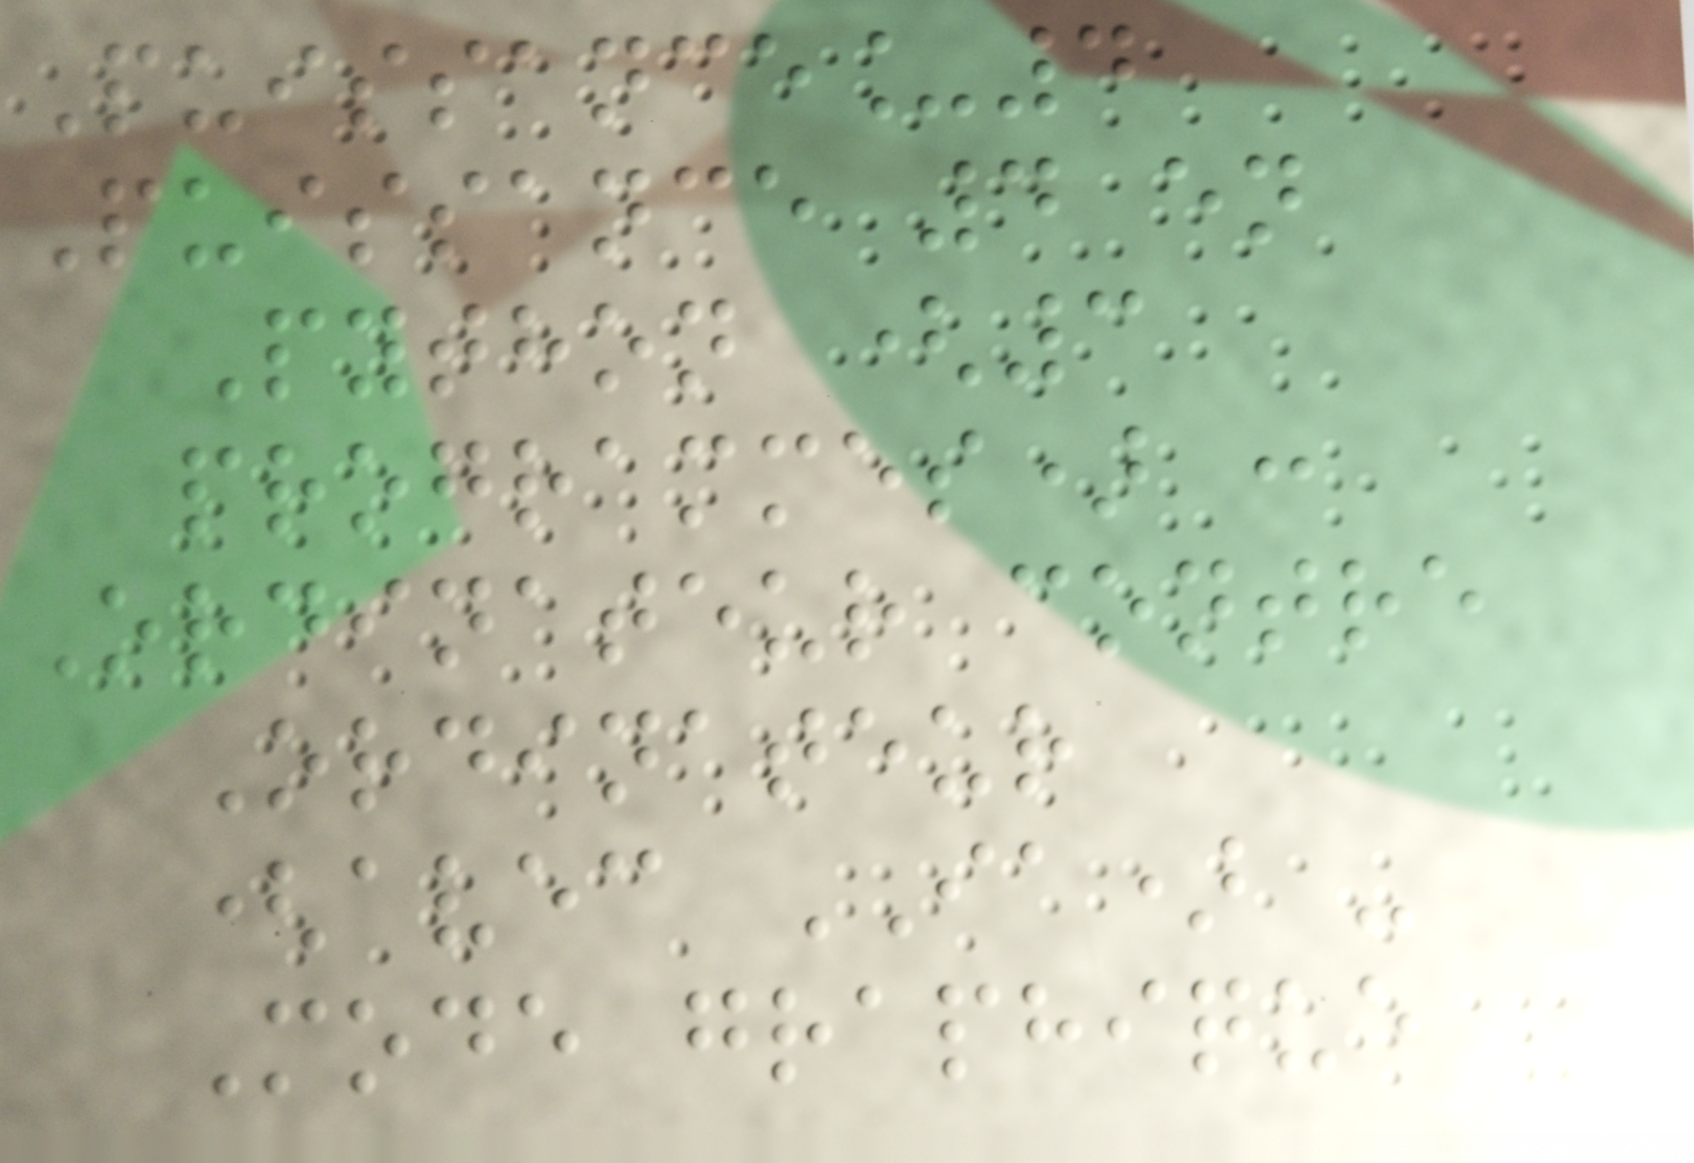Puissance_4
Puissance 4 en
Python (3
programmes) :
Ordinateur contre
Ordinateur
(avec IA) -
Mode graphique
